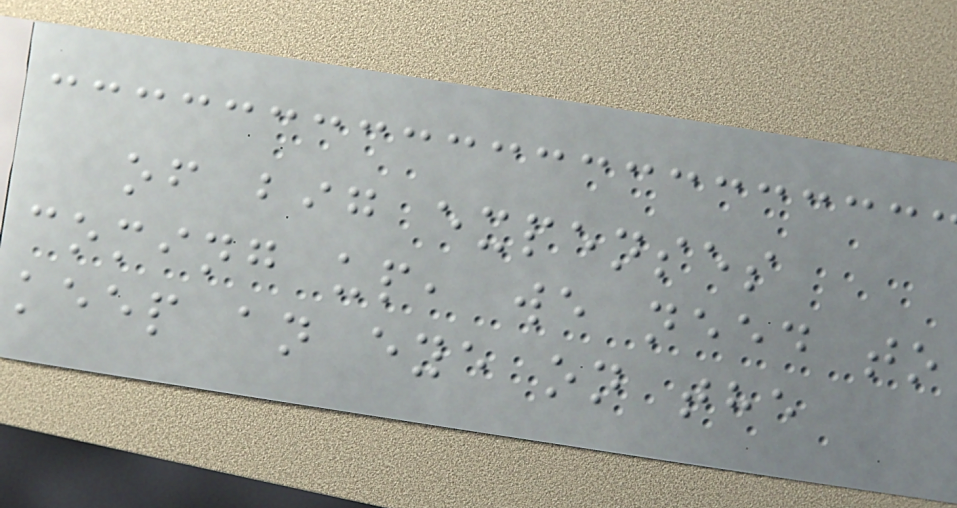of big expenses
coming up, we need to
keep an eye on the
